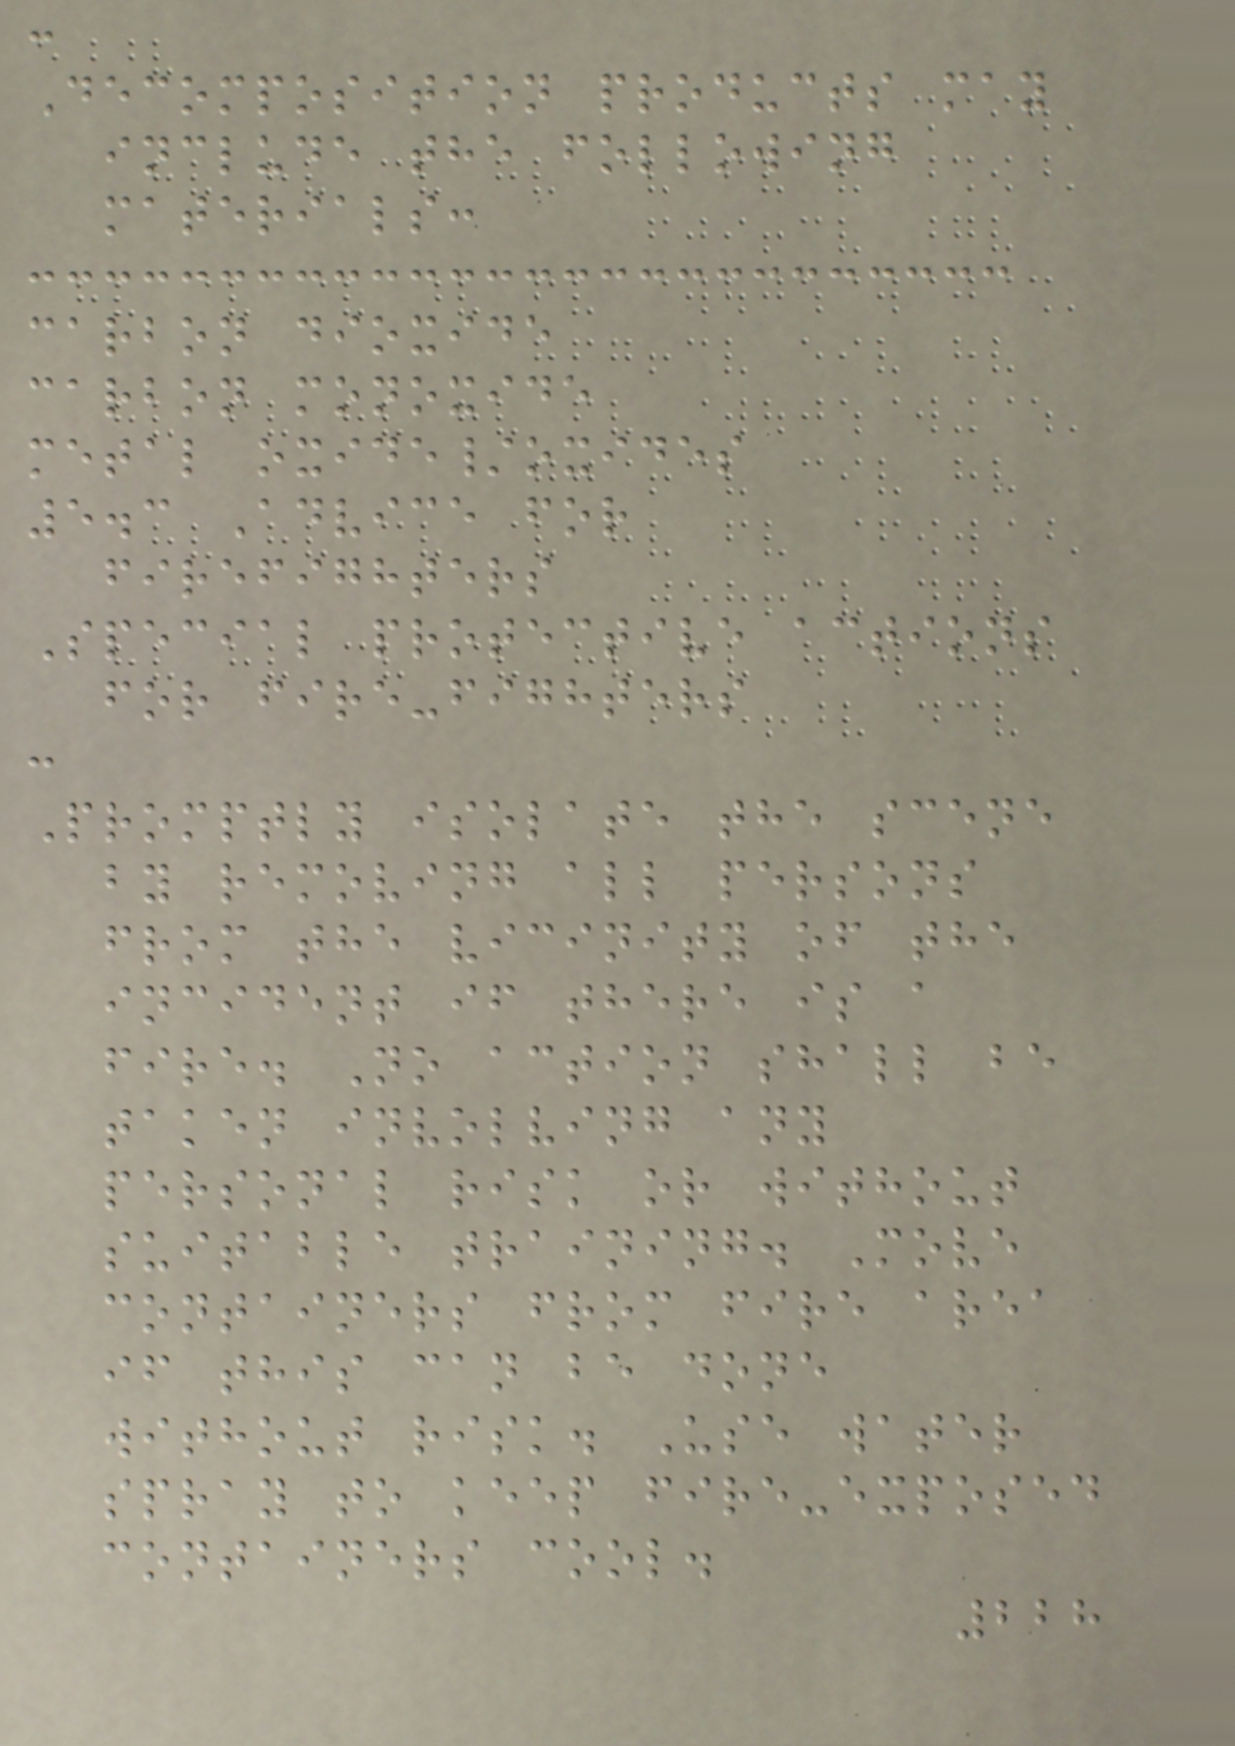:
Decomposition products may
include the following
materials:
carbon dioxide
carbon monoxide
metal oxide/oxides
5.3 Advice for
firefighters
Special protective actions
for fire-fighters
:
Promptly isolate the scene
by removing all persons
from the vicinity of the
incident if there is a
fire. No action shall be
taken involving any
personal risk or without
suitable training. Move
containers from fire area
if this can be done
without risk. Use water
spray to keep fire-exposed
containers cool.
228
